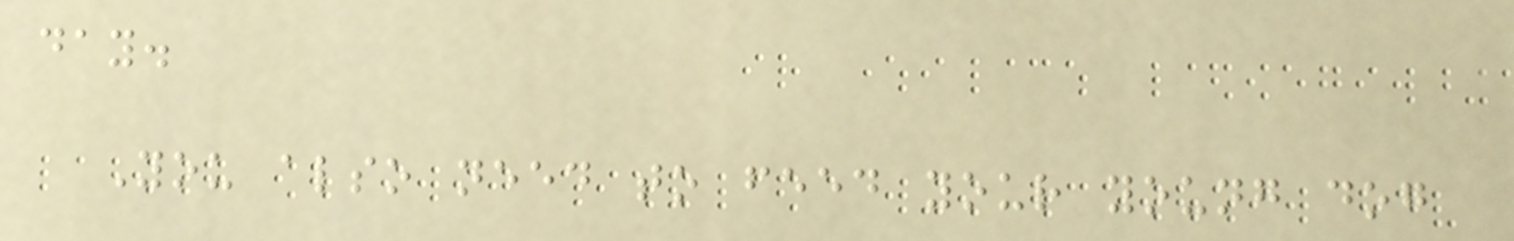day.
You also need to feed your young dog
